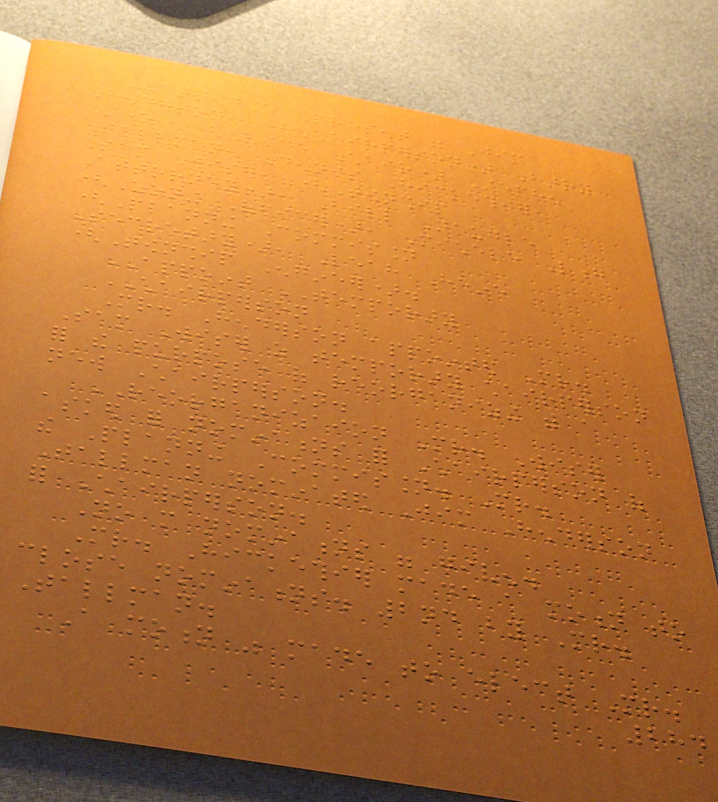ATTENDANCE Present were Jim
Henderson, (Chairperson) Barry
Stone, (Vice Chair) Stephen
Tallman, Dennis Hickethier,
Sam Wiser, (Township
Attorney), Bill Naugle
(Zoning Officer), Michele Long
(Planning Commission
Secretary), Leah Heine
(Township Engineer).
APPOINT TEMPORARY
CHAIRPERSON
Mr. Henderson appointed Mr.
Sam Wiser as temporary chairperson
for the purpose of reorganizing with a
new Chairperson.
REORGANIZAION Mr. Wiser
asked for nominations for Chairperson of
the Planning Commission. Mr.
Tallman nominated Jim Henderson
for Chairperson.
No more nominations were given.
Mr. Hickethier made a motion to
close nominations. 2nd by Mr.
Tallman.
A motion was made to elect Mr.
284
